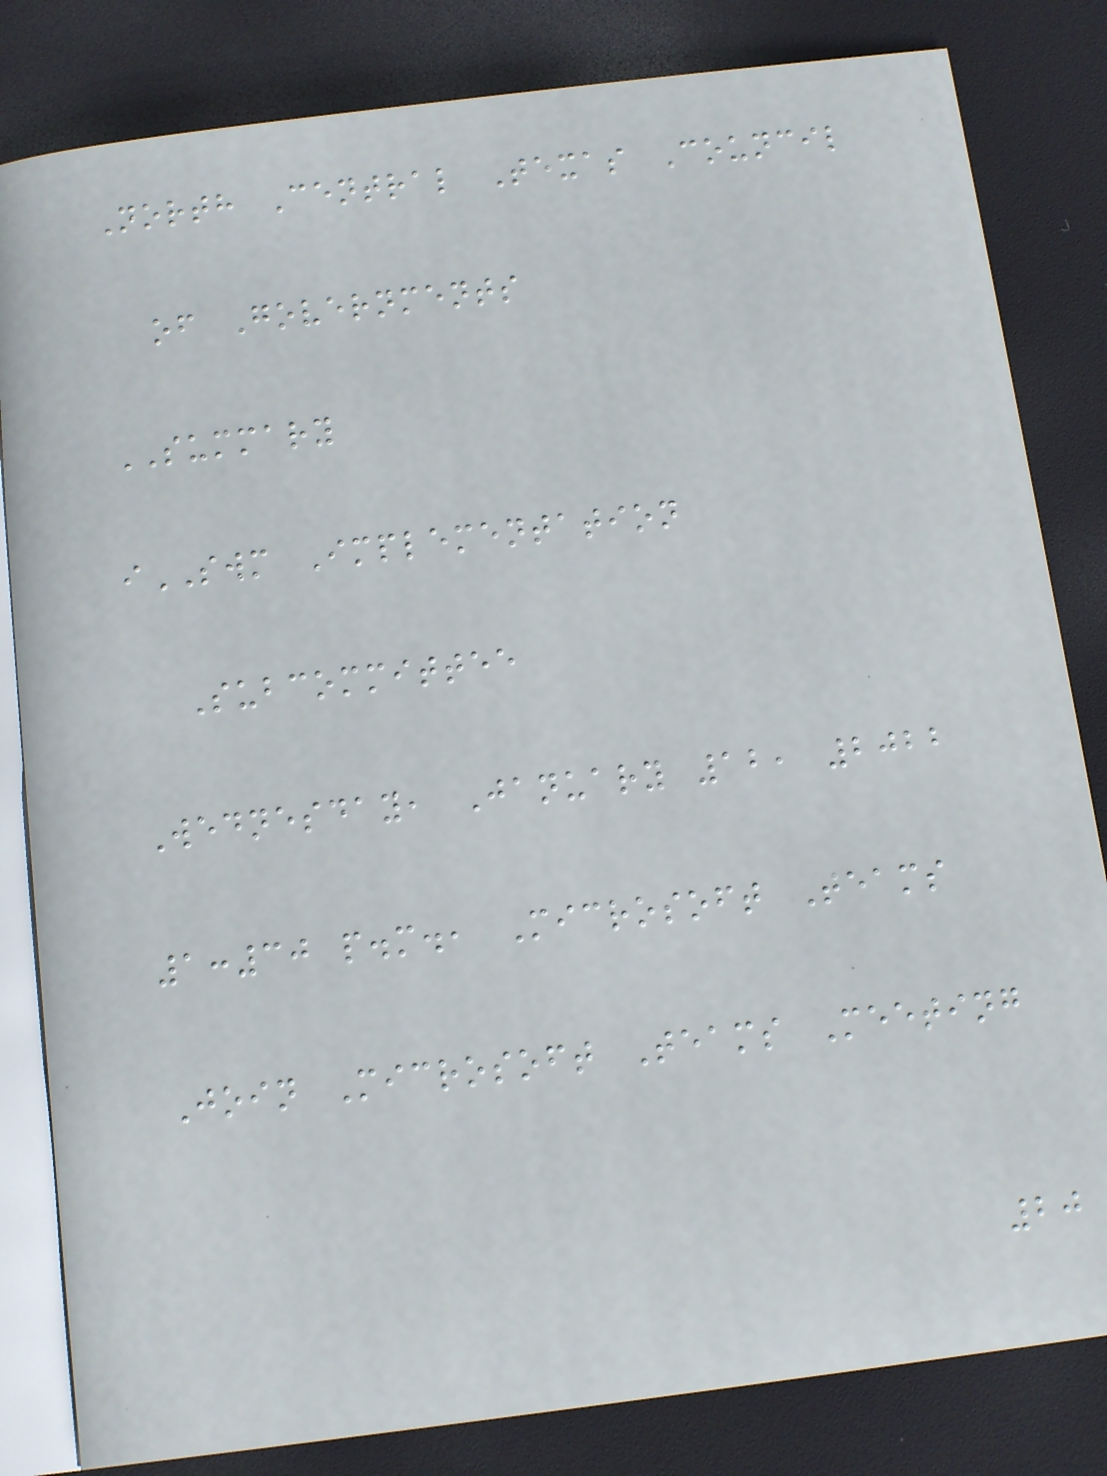North Central Texas Council
of Governments
SUMMARY
iSWM Implementation
Subcommittee
Wednesday, January 12, 2022
1:30 p.m., Microsoft Teams
Join Microsoft Teams Meeting
20
